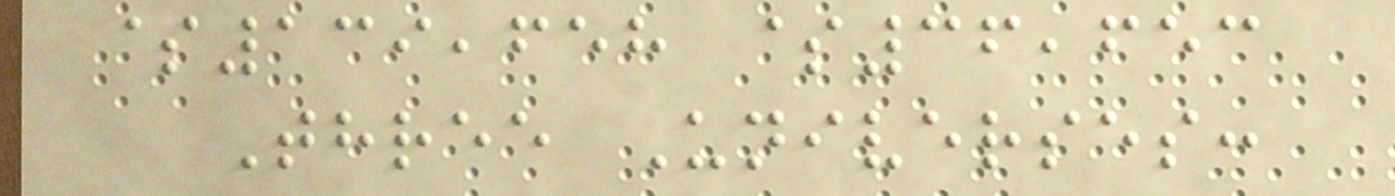$139,658 $36,653
Three Universes:
